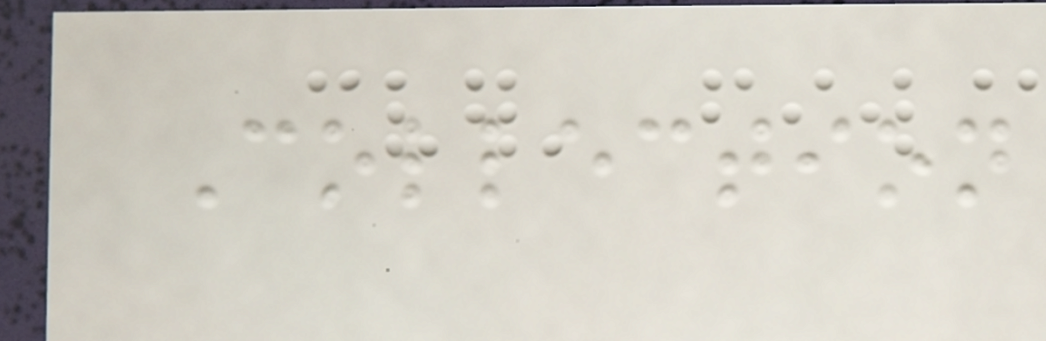Collection
